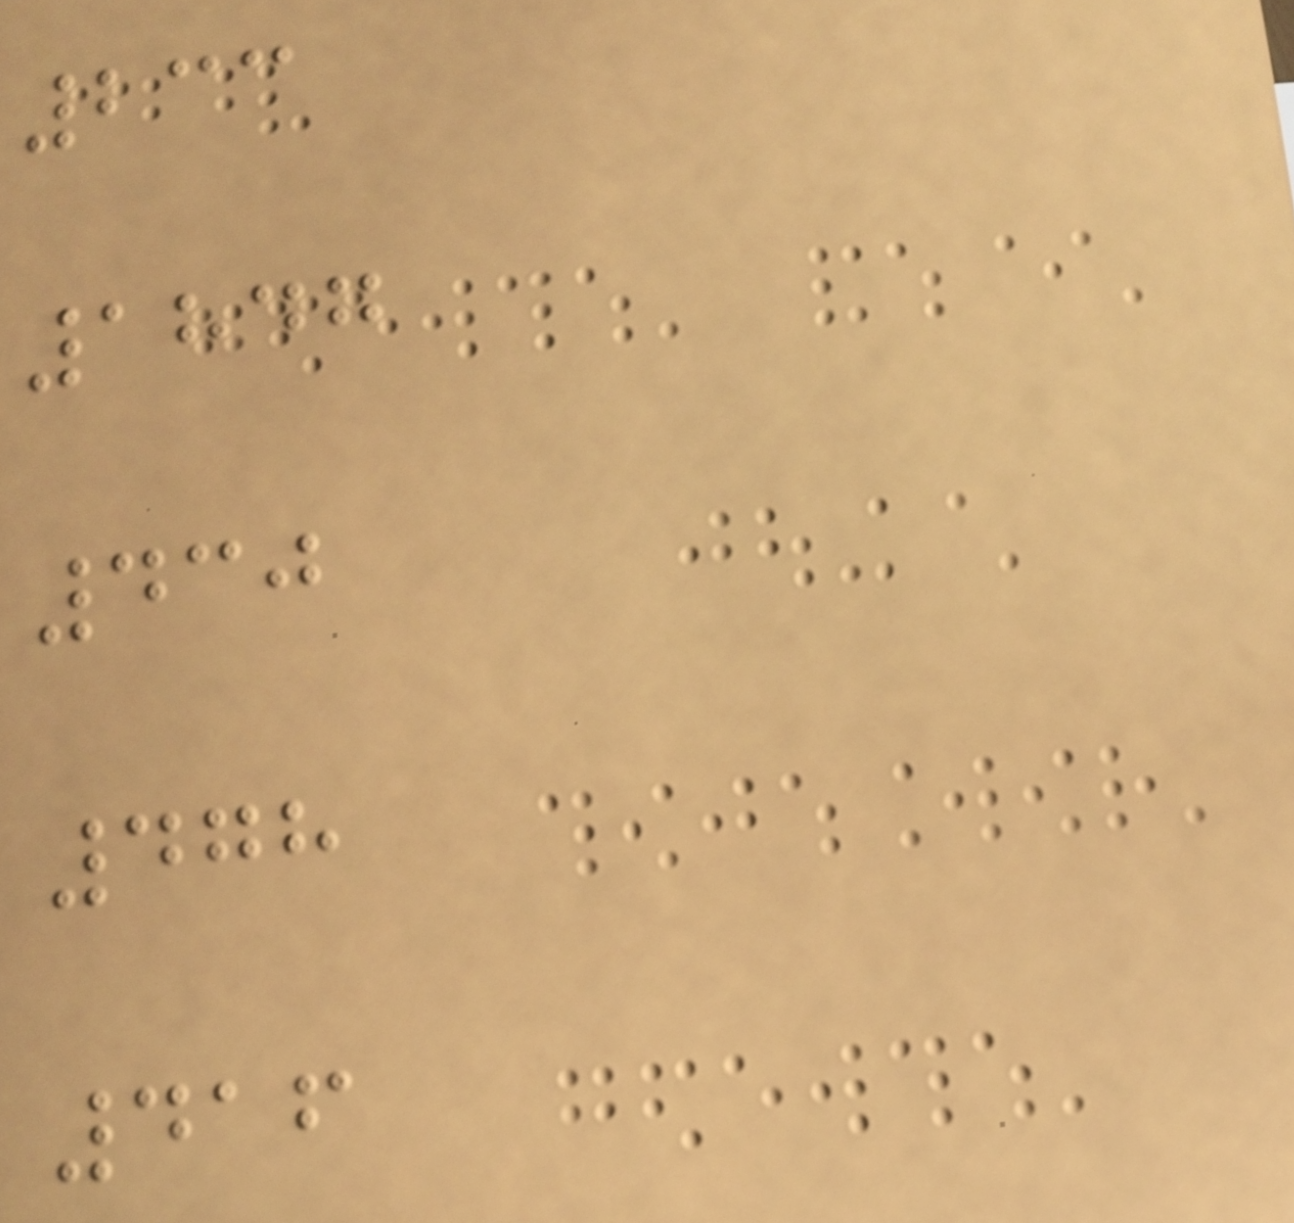233
1847
430
478
416
